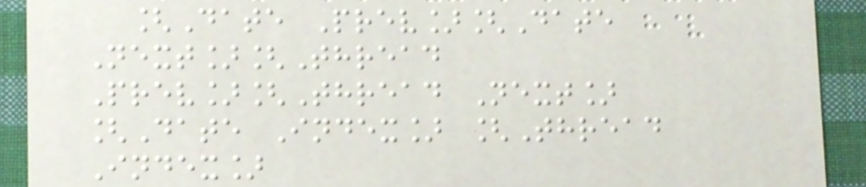[Date Prev][Date
Next][Thread
Prev][Thread Next]
[Date Index] [Thread
Index]
